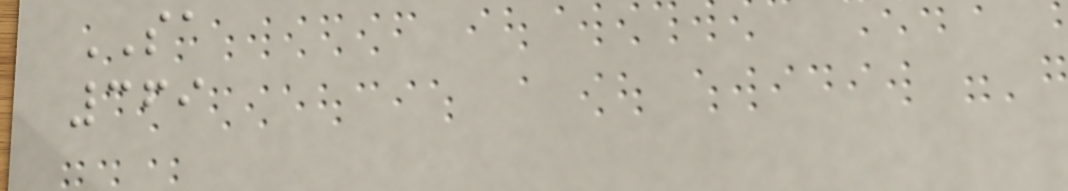SA
369
